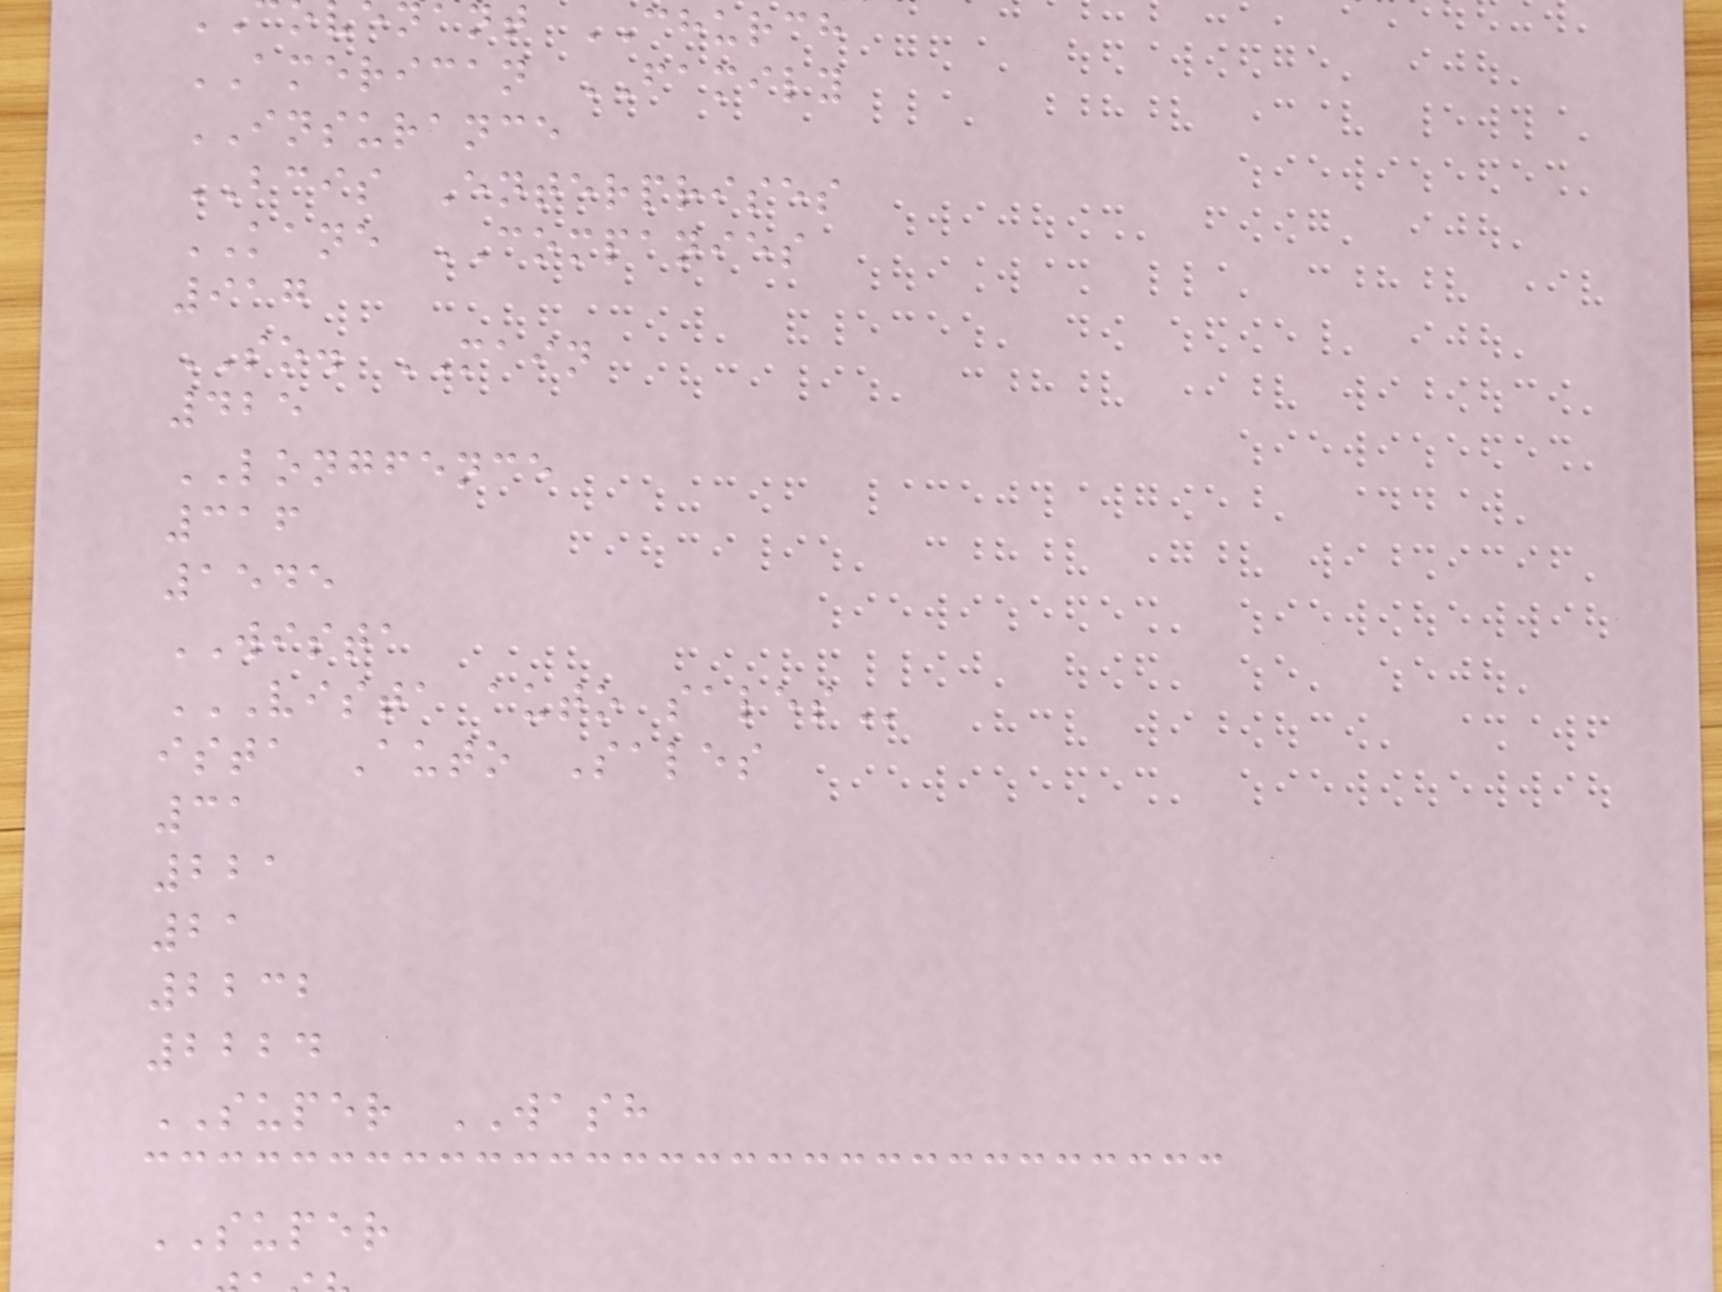nant CHURCH
AMERICAN FAMILY
INSURANCE
BCIS Enterprises
KANE COMPANIES
917
SO. MAIN
425
LONGFENCE
316
1545
WISTA
VISTA AUTO SALES
ista Auto Sales
31
221
21
2232
2224
SUPER WASH
SUPER
